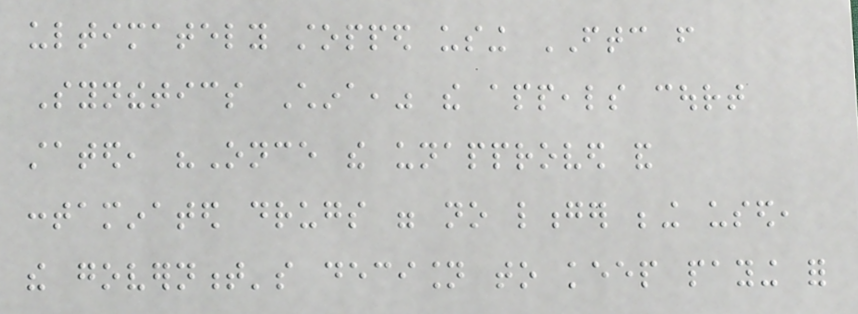ultimately stopped using FTC from
Synthetics China," the appeals court
stated, "Once the unapproved and
contaminated drugs were no longer being used,
the government's decision to keep paying for
